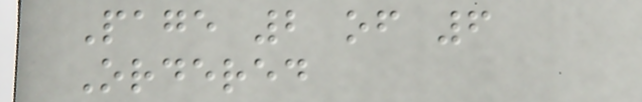Page 2 of 6
Ordered
